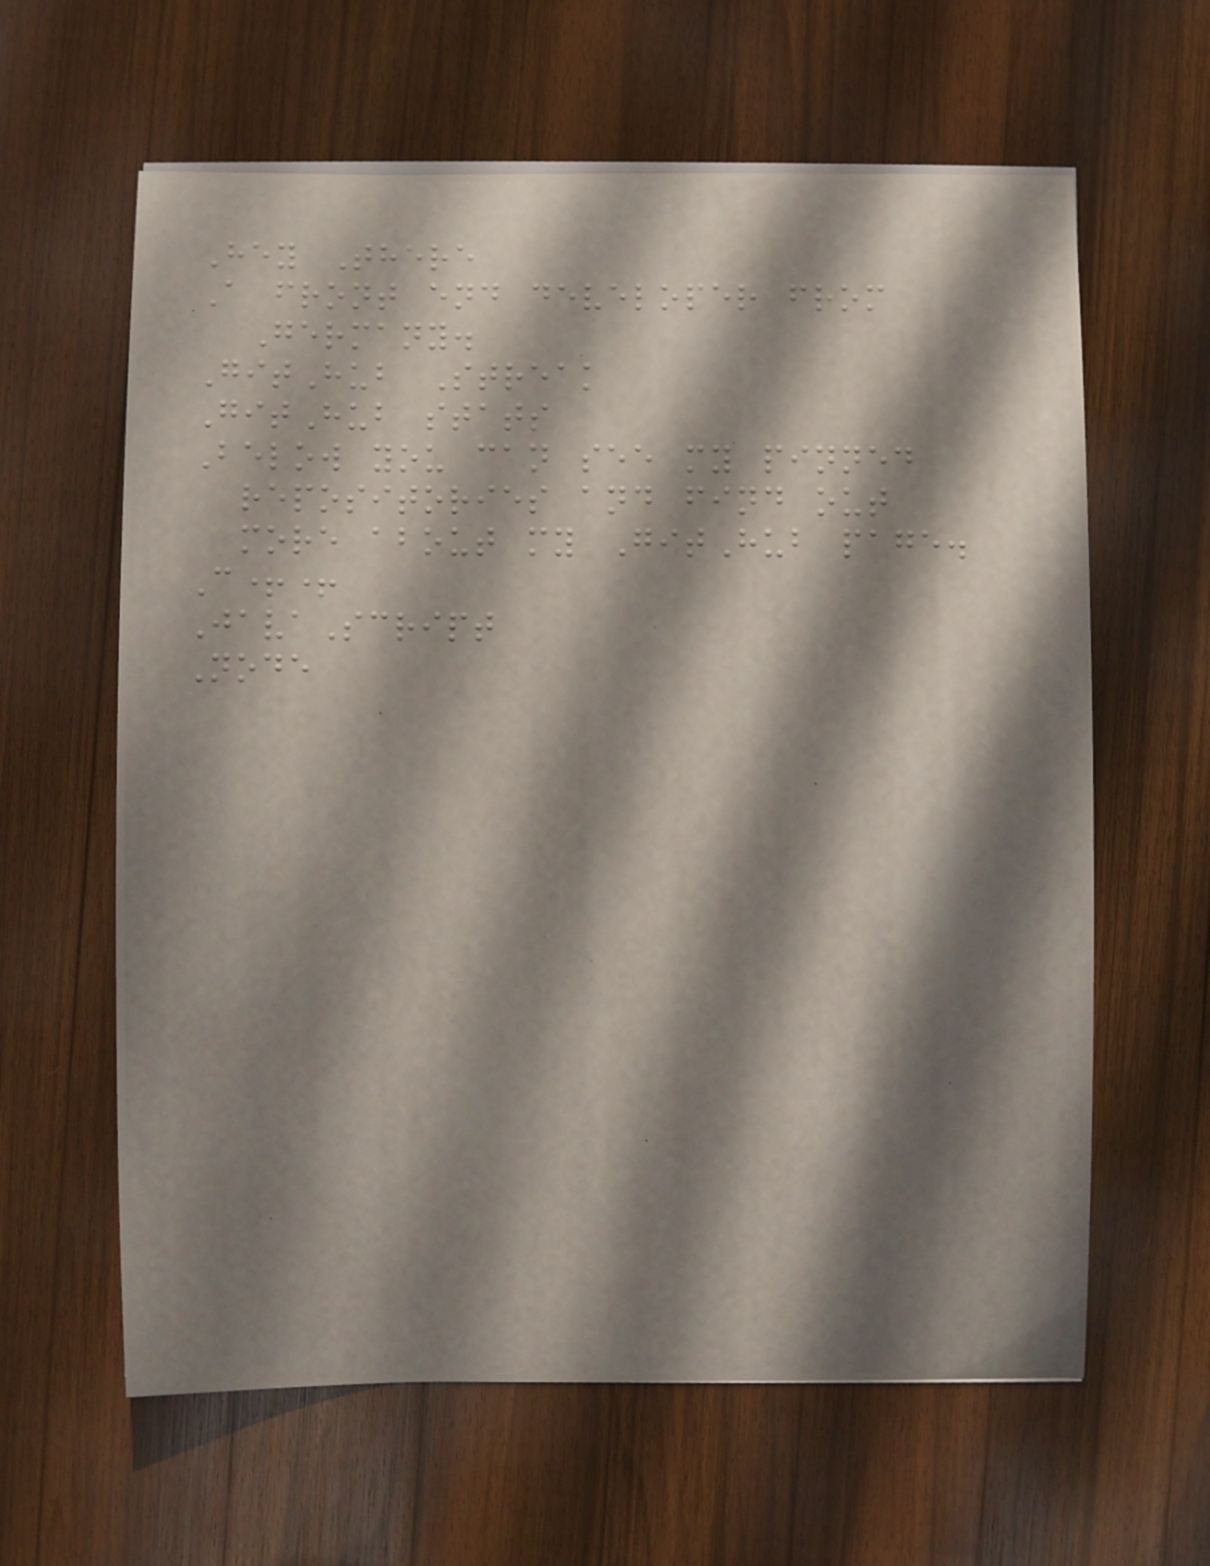Hey There
A front end developer from
Germany.
GitHub Streak
GitHub stats
Below you can see my pinned
repositories and find out
more about my GitHub page.
C++
JavaScript
Node
